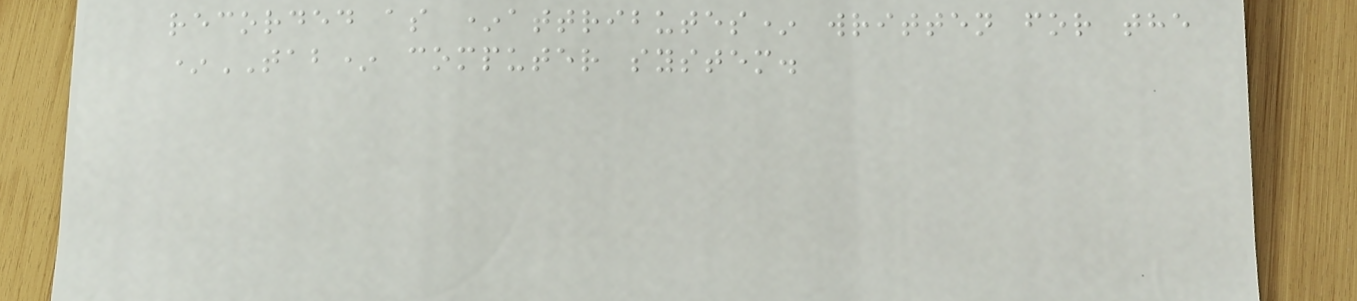recorded as *attributes* written for the
*TAB* computer system.
